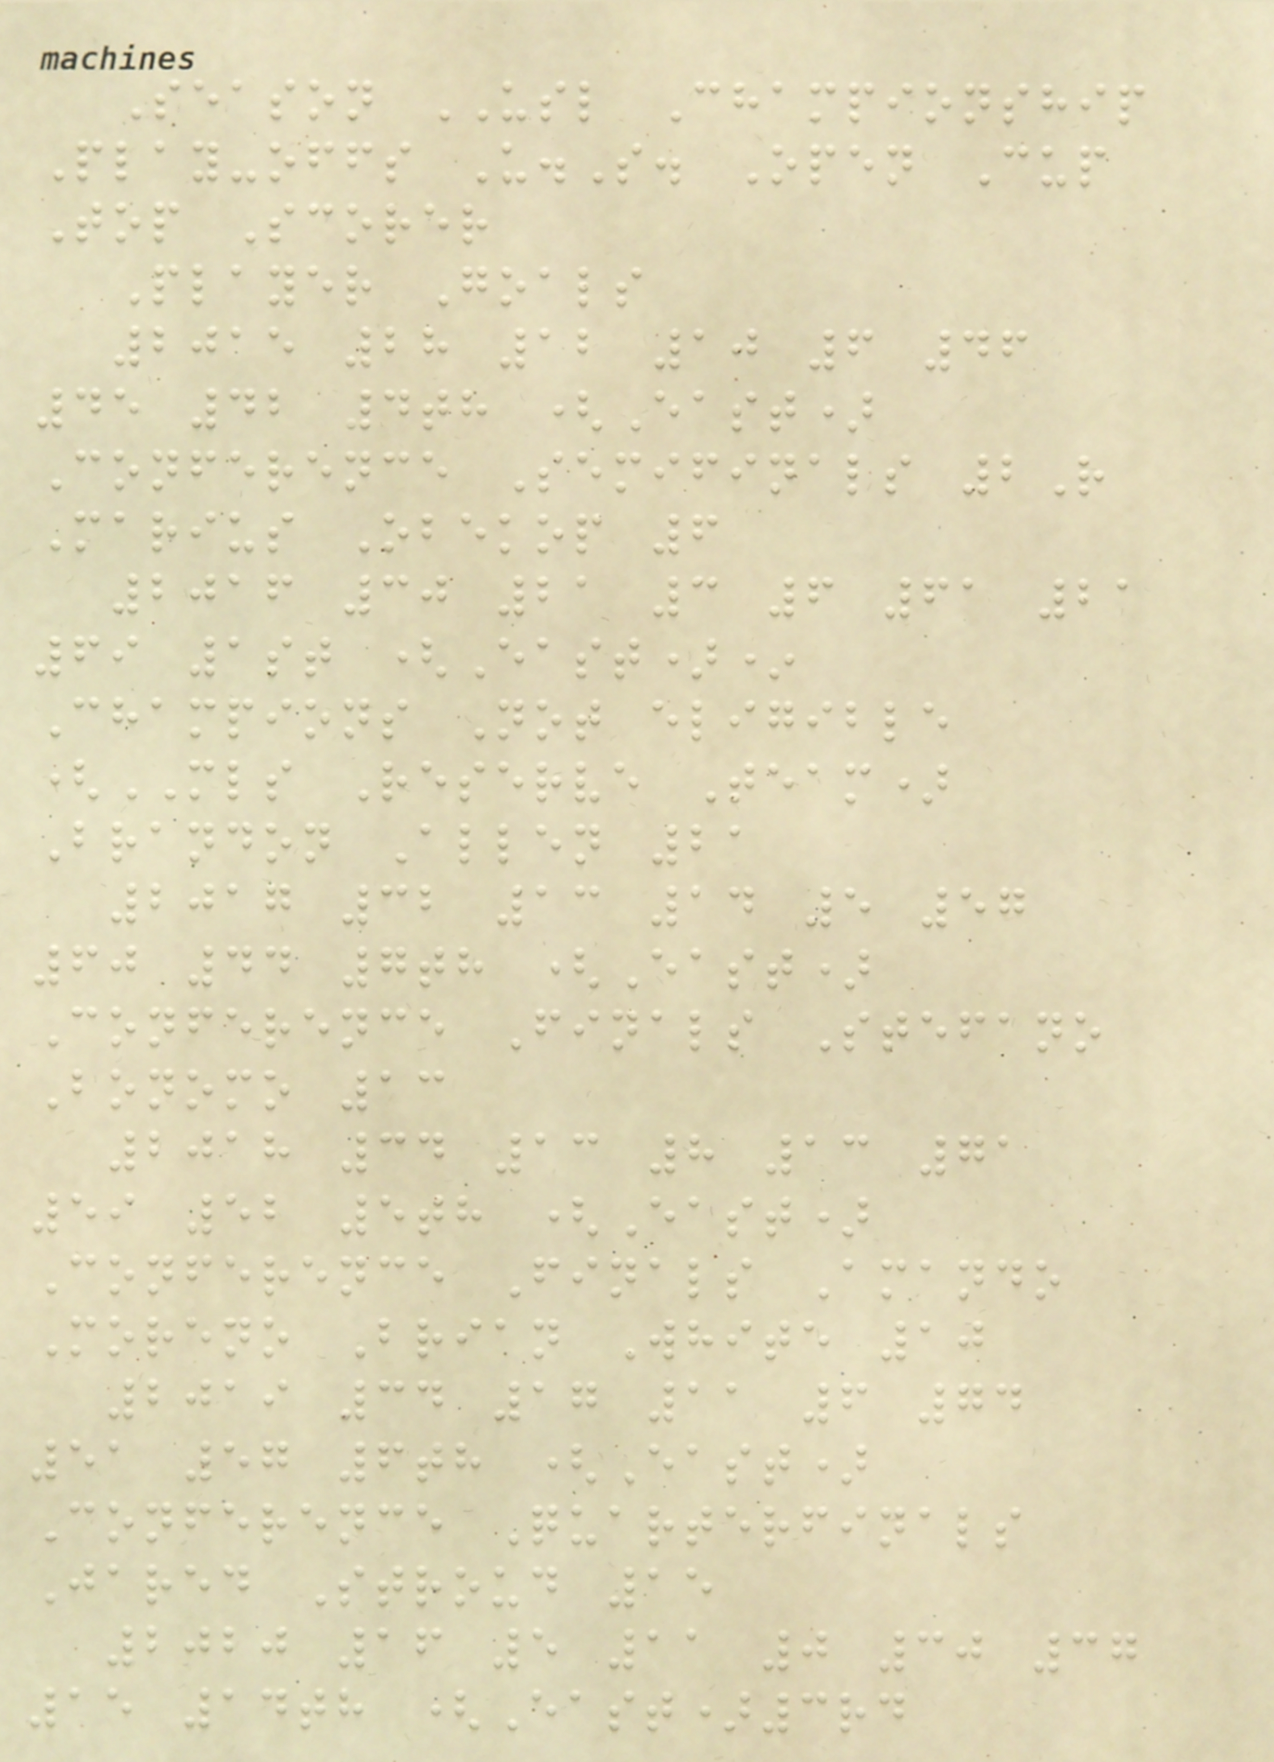Season USL Championship
Play-offs U.S. Open Cup
Top Scorer
Player Goals
2015 28 12 10 6 46
45 42 4th (East)
Conference Semifinals 2R
Marius Obekop 6
2016 30 21 3 6 61 21
69 1st (East)*
Champions Not eligible
(MLS Reserve Team)
Brandon Allen 21
2017 32 13 14 5 57
60 44 7th (East)
Conference Finals Stefano
Bonomo 13
2018 34 13 8 13 71
59 52 5th (East)
Conference Finals Amando
Moreno Brian White 10
2019 34 17 11 6 74
51 57 6th (East)
Conference Quarterfinals
Jared Stroud 15
2020 16 5 11 0 30 37
15 14th (East)3rd
